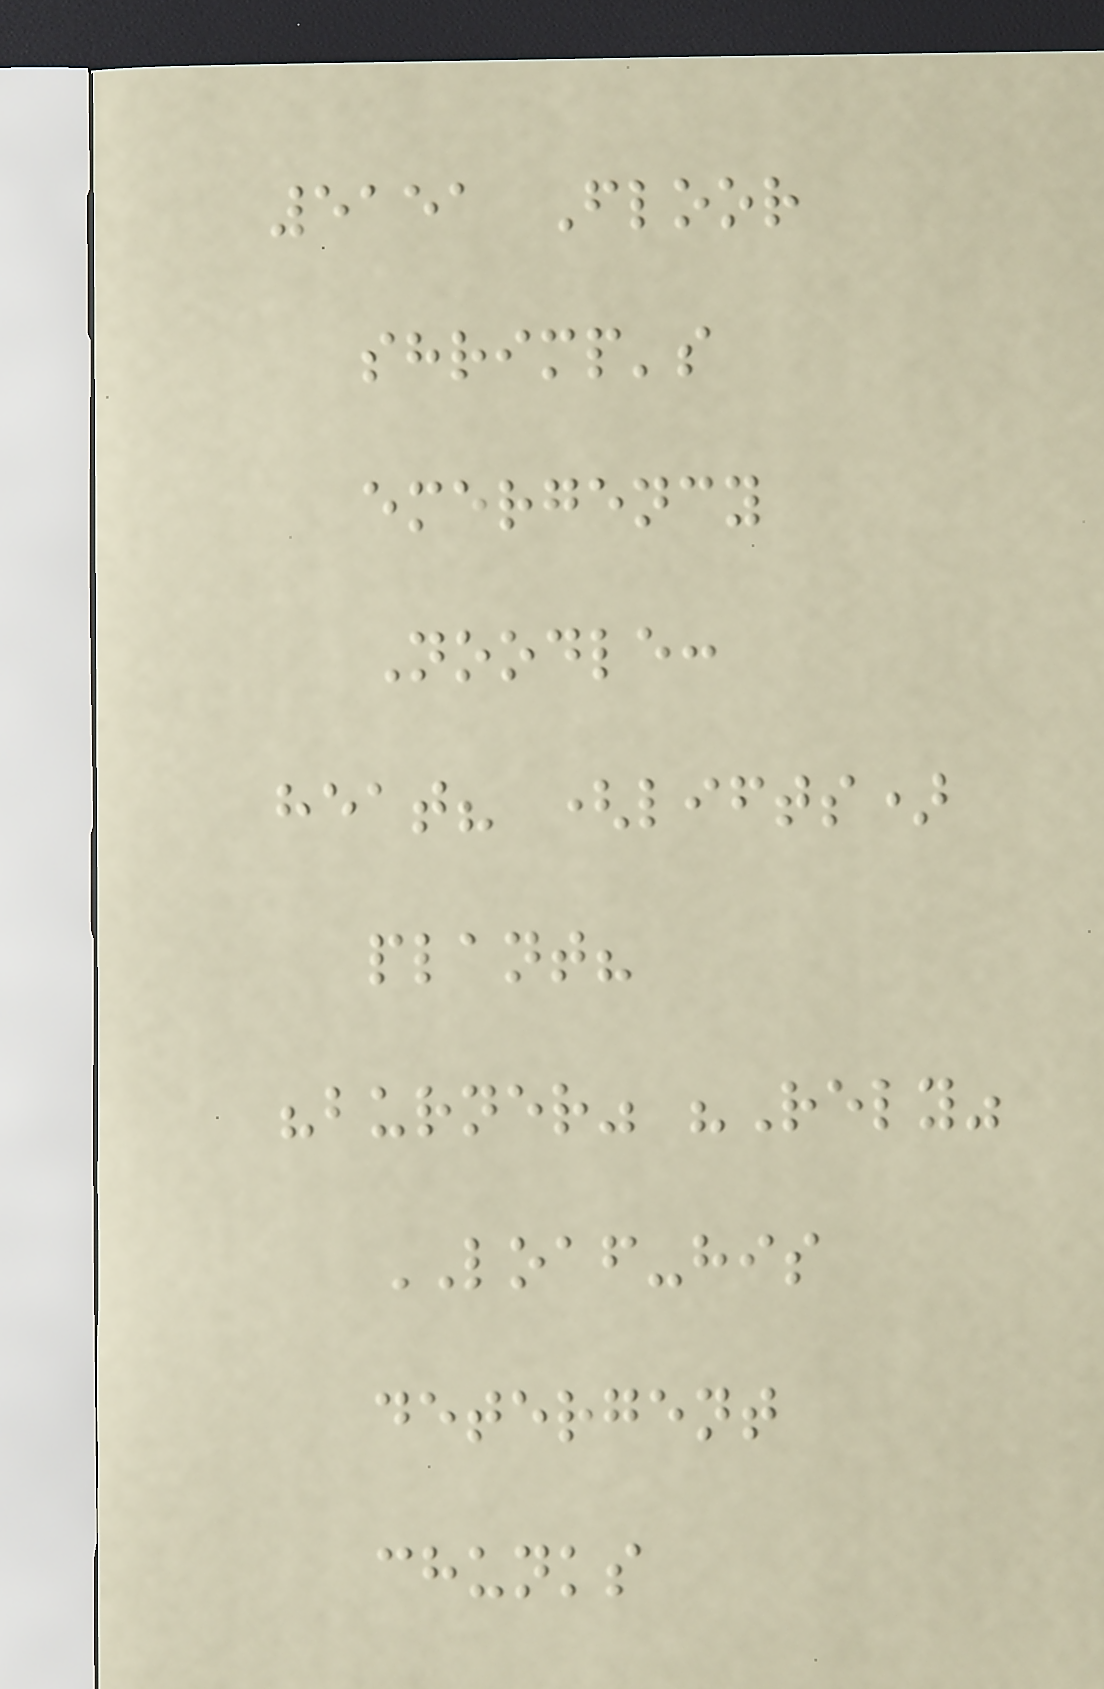5151 Floor
shrimp's
emergency
Noodle:
heat? (lifts)
plant?
"burner" "Rely"
LOAF-his
detergent
chunks
